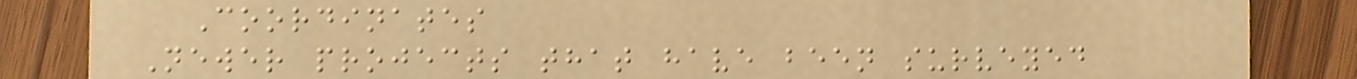Coordinates
Newer projects that have been surveyed
